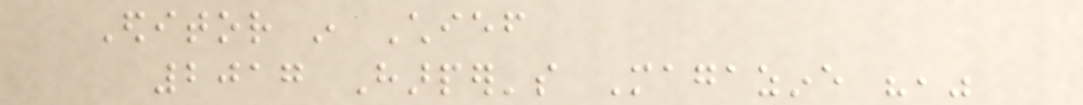Editor in Chief
2017 Harper's Magazine ","
